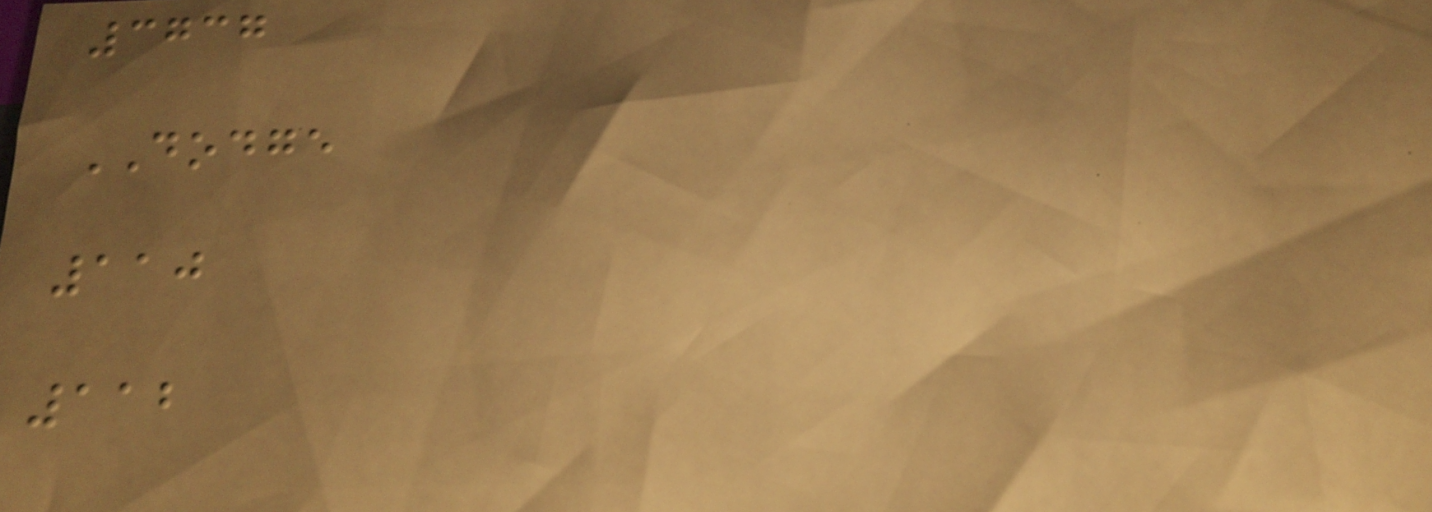3737
DODGE
110
112
